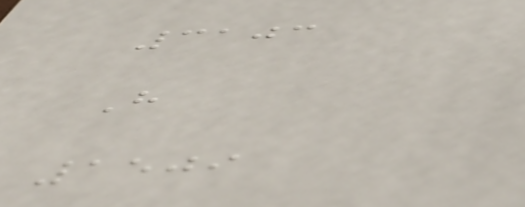3103
H
1509
